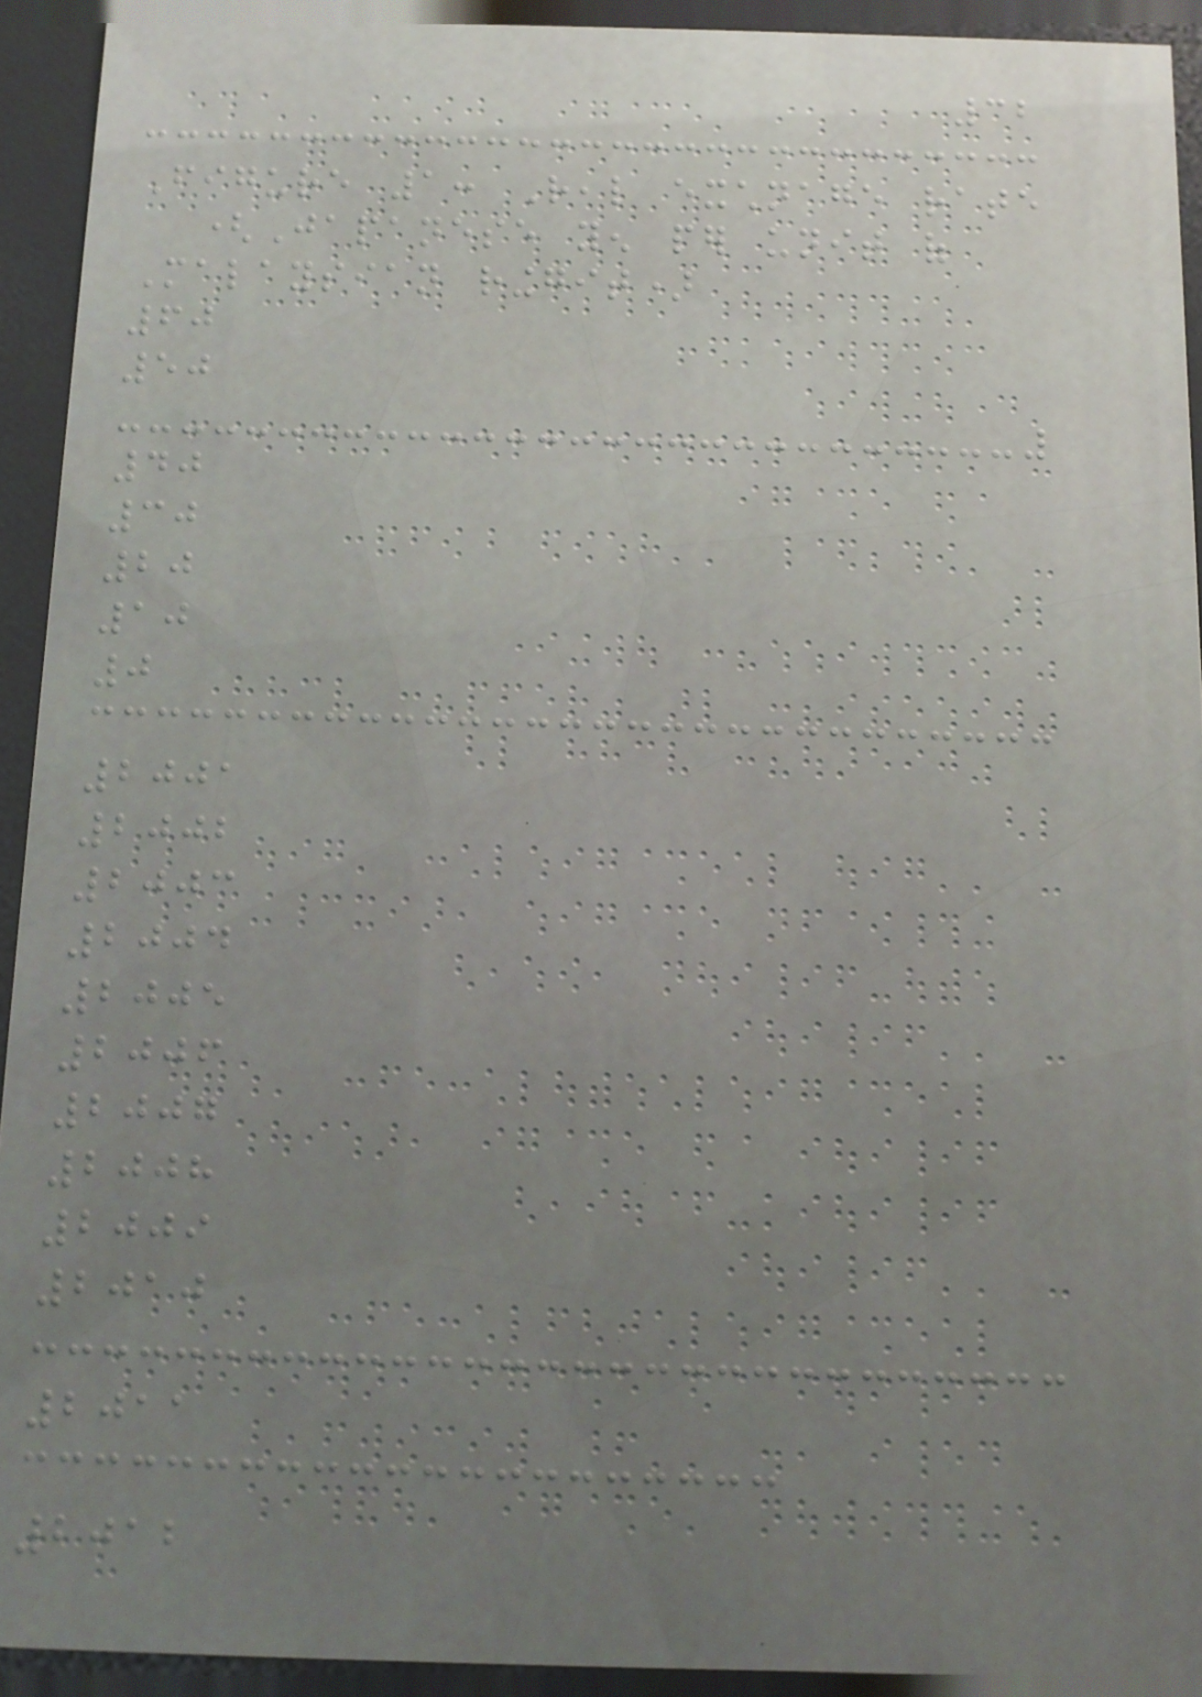32
Figure 1: Real exchnage rate
(Japanese yen per unit of
Malaysian ringgit)
60
50
40
30
20
10
0
2001
2002
2003
2004
2005
2006
2007
2008
2009
2010
2011
2012
